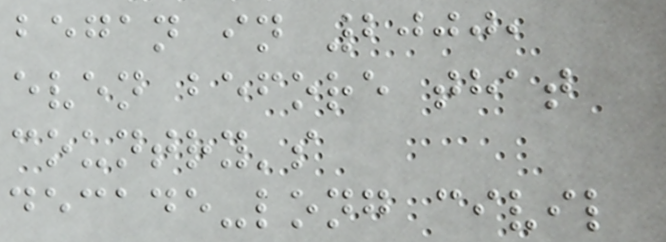began in 2000,
even before that
country's
decade-long civil
